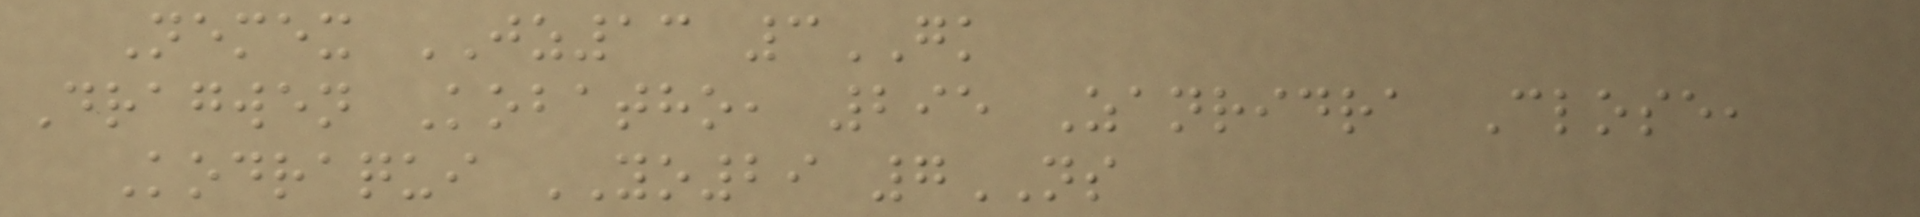Nemex JZ13 3GK
Dragwen Kobatho, 295 Zanridra Close,
Kodraqui YO29 7NS
